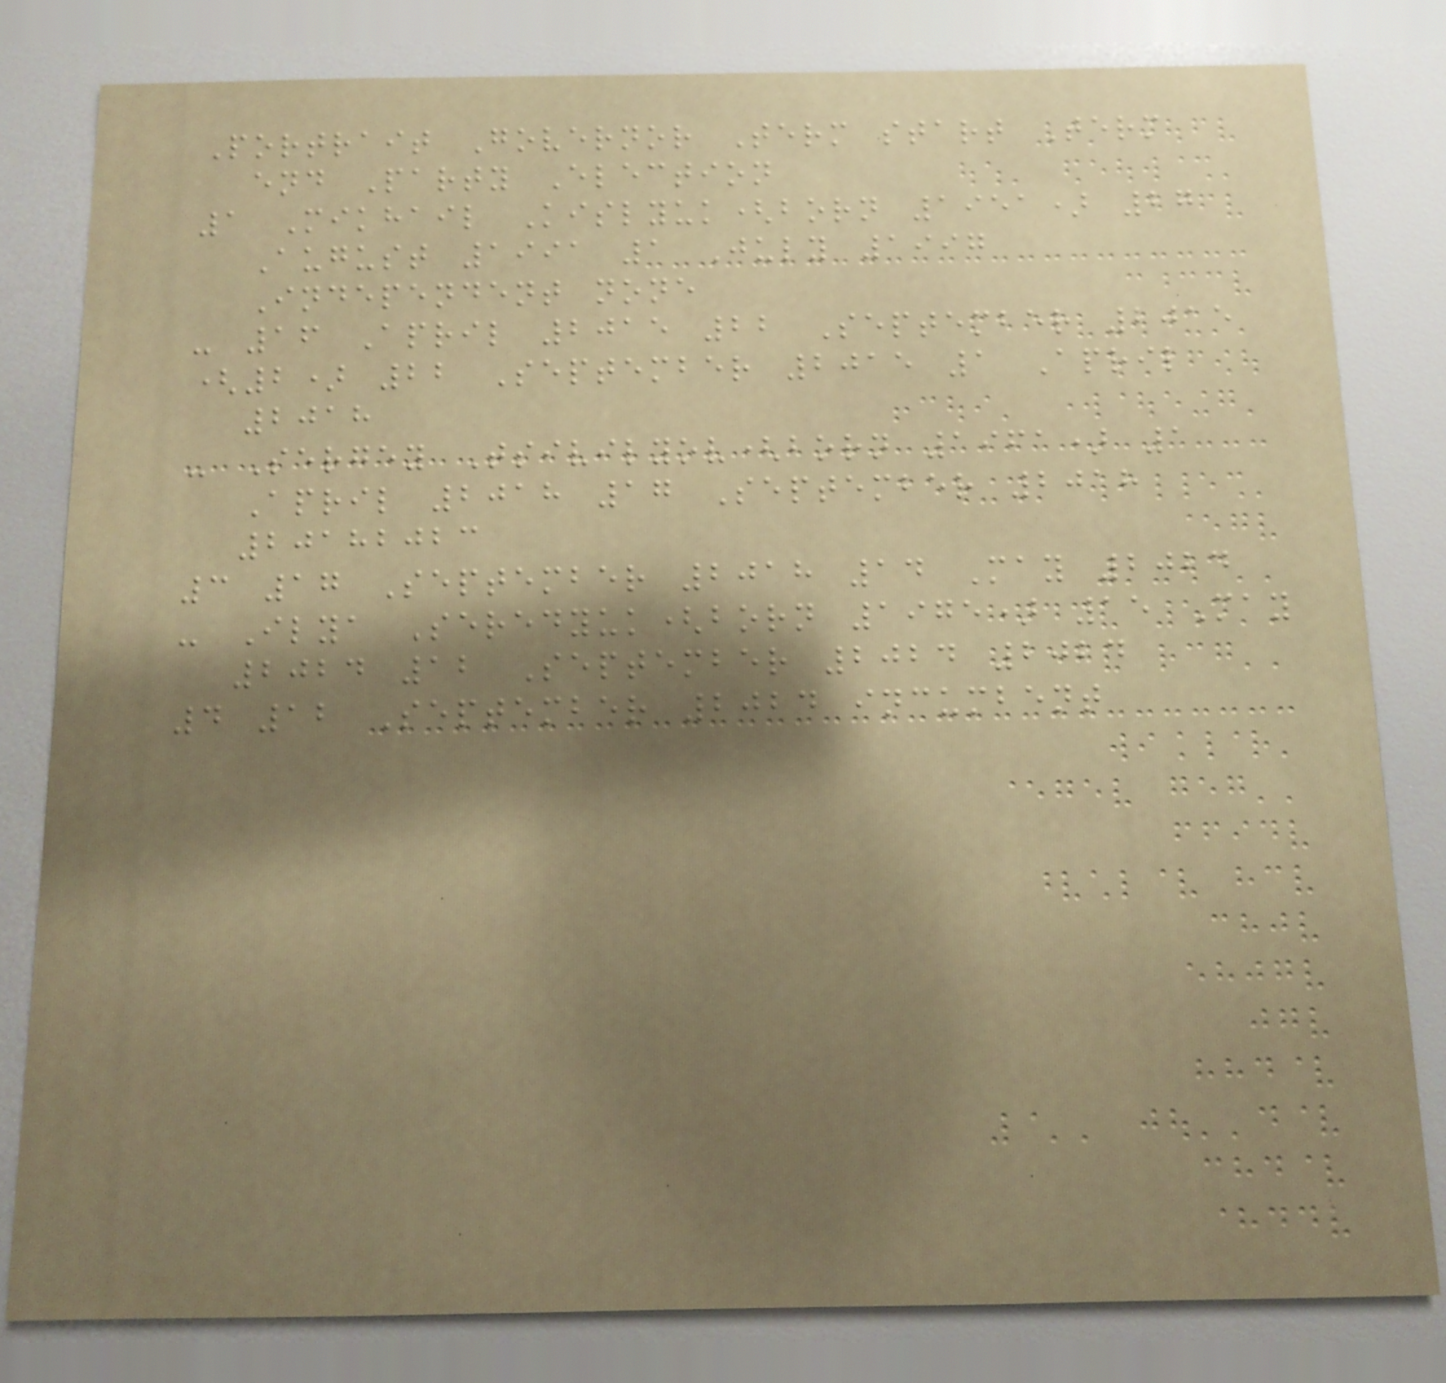Portrait Governor Term start Term
end Party Election
1 Mikhail Kislyuk(born 1951) 27
August 1991 1 July 1997
Independent none
- 16 April 2015 22 September 2015
(2) 22 September 2015 1 April
2018
- Sergey Tsivilyov(born 1961) 1
April 2018 17 September 2018
20182023
3 17 September 2018 14 May 2024
- Ilya Seredyuk(born 1975) 15 May
2024 12 September 2024 2024
4 12 September 2024 incumbent
